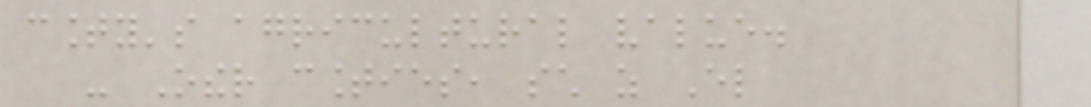county's agricultural value.
- Other counties, such as El
